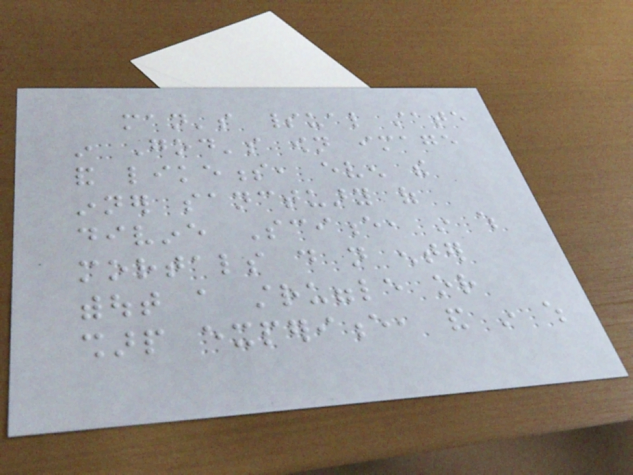man's spiritual state
in God's own image
and likeness, even the
inner sanctuary of
divine Science, in which
mortals do not enter
without a struggle or
sharp experience, and in which
